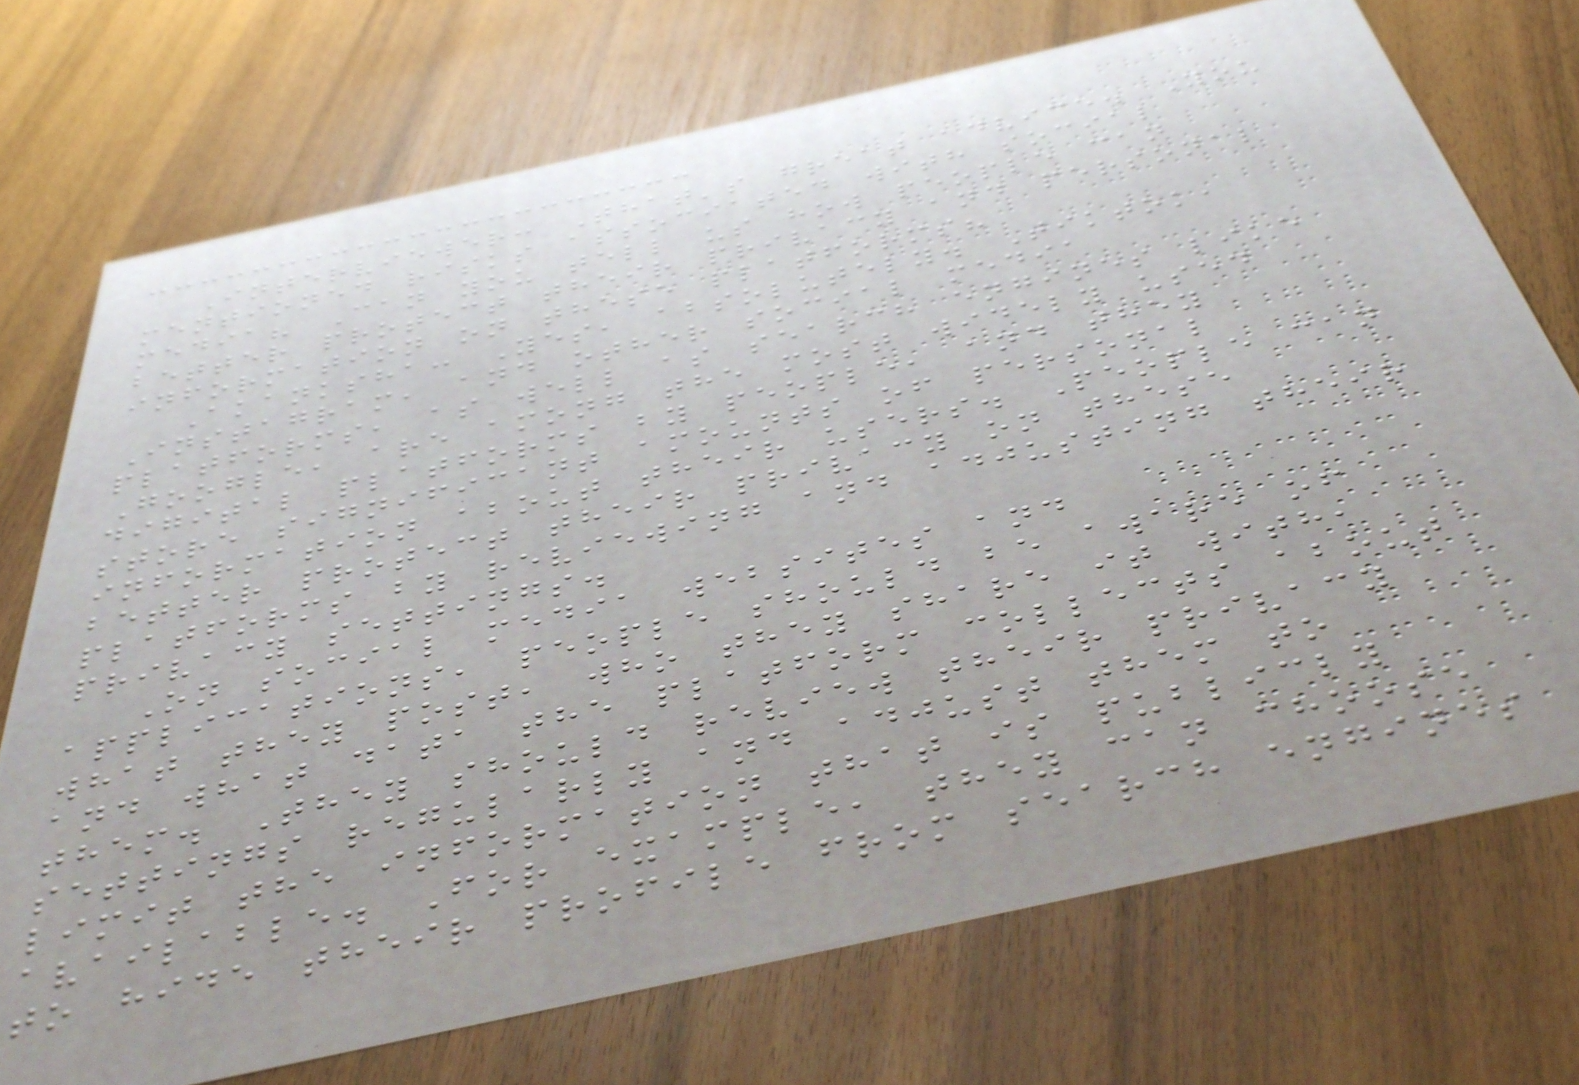Interviewer: That's great advice. You
mentioned risks associated with social
media? Can you tell us how people can
better protect their privacy and personal
information on these platforms?
Akanksha: Yes, absolutely. Tiktok,
Instagram, and other social media
platforms, as well as search engines like
Google, are among the most widely used
digital platforms by people, and they
store significant amounts of personal
information about their users. People can
better protect their privacy on these
platforms by reviewing and adjusting their
privacy settings.
On social media websites and
applications, people should be aware of
what they post, who they share it with,
and what data the platform collects about
them. They should review their privacy
settings regularly and adjust them to
limit the information that is publicly
available. For example, they can choose
to hide their profile from search engines
